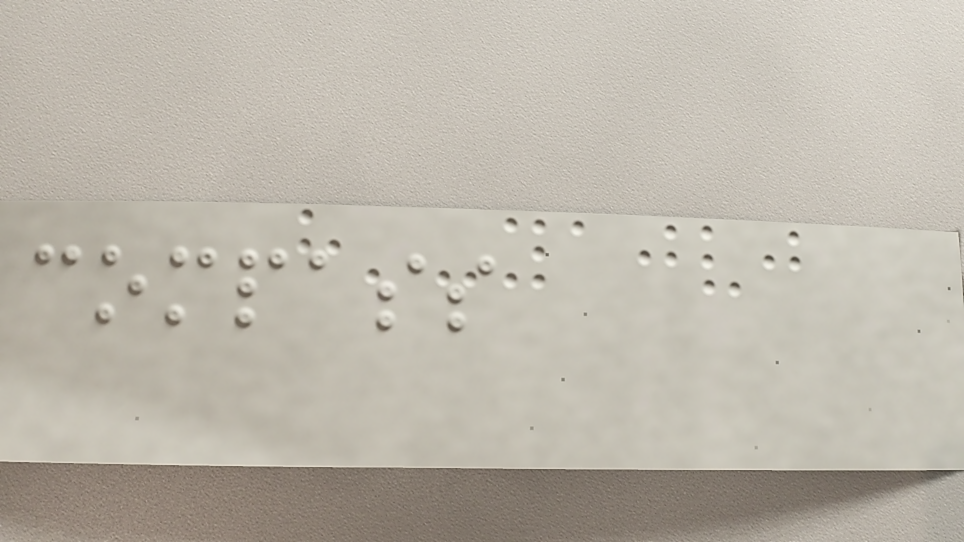compass
